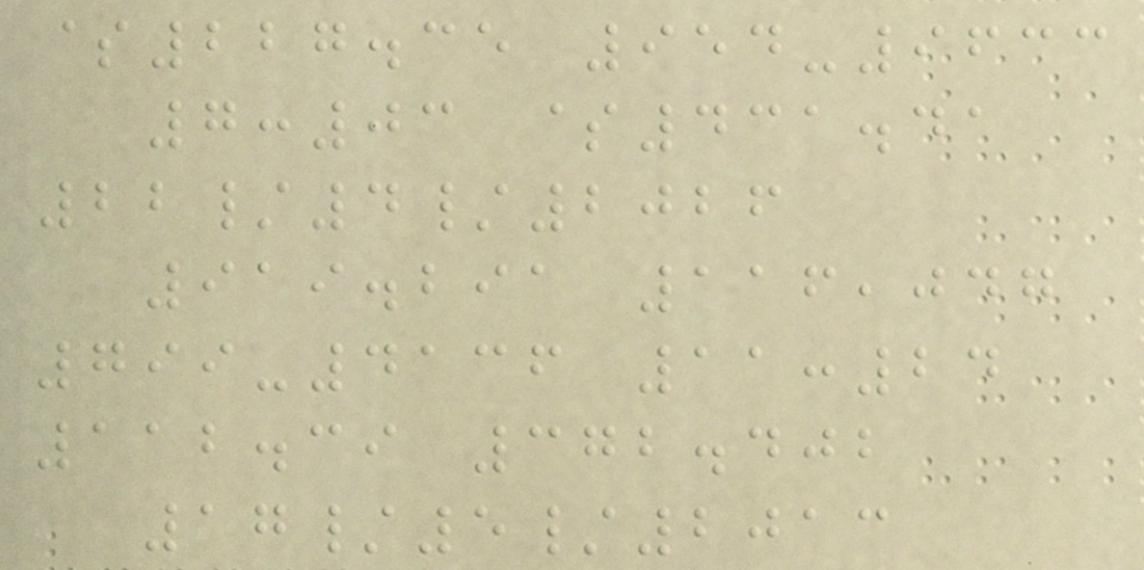$227.35 954-9633
7:03 $431.41
22/4/2026
919.291 116,047
799-4136 11:24
112.39 372.402
17/5/2013
